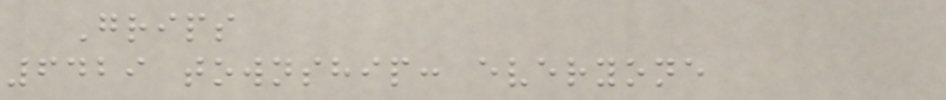Grips
6429 township: everyone
